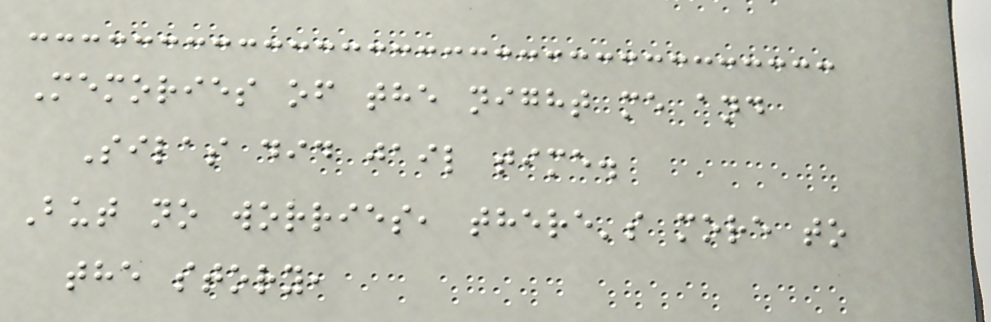Memories of the night me and
Silas did jail time.
But no worries, there's more to
the story,
